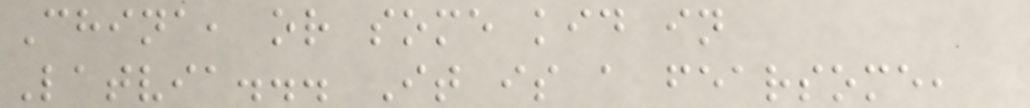China, or some kid in
Latvia... It is a fearsome,
